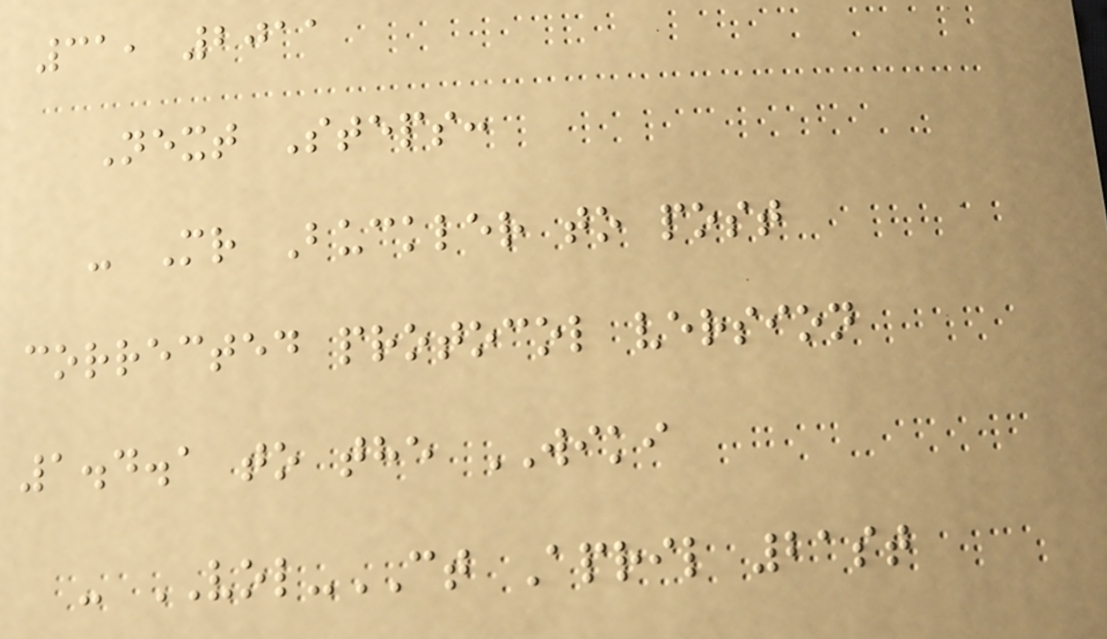31, 2011
Next Steps:
- Mr Buckler to post
corrected protocol version
1.4.1 to the WIKI
- VOL-CT April 21st
